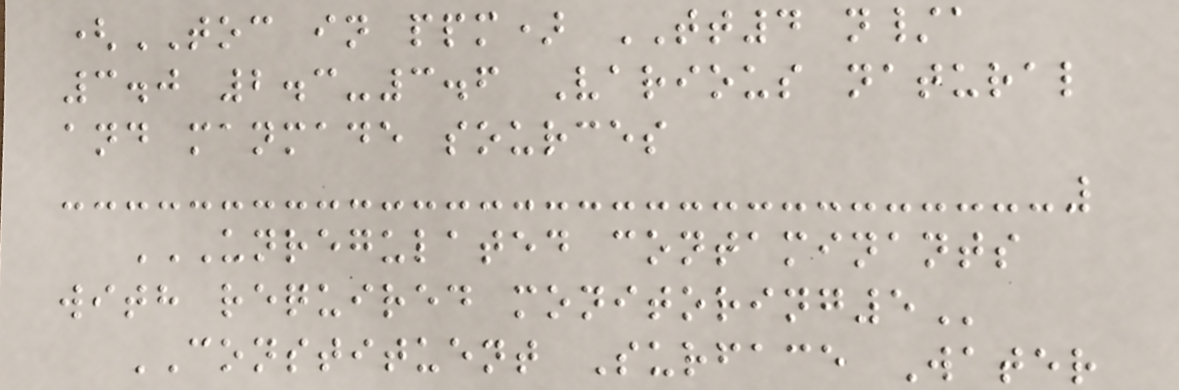(TOC in ppm) TT4 n/a
3.0 2.3-3.6 Various natural
and manmade sources
UNREGULATED CONTAMINANTS
WITH REQUIRED MONITORING5
CONSTITUENT Surface Water
